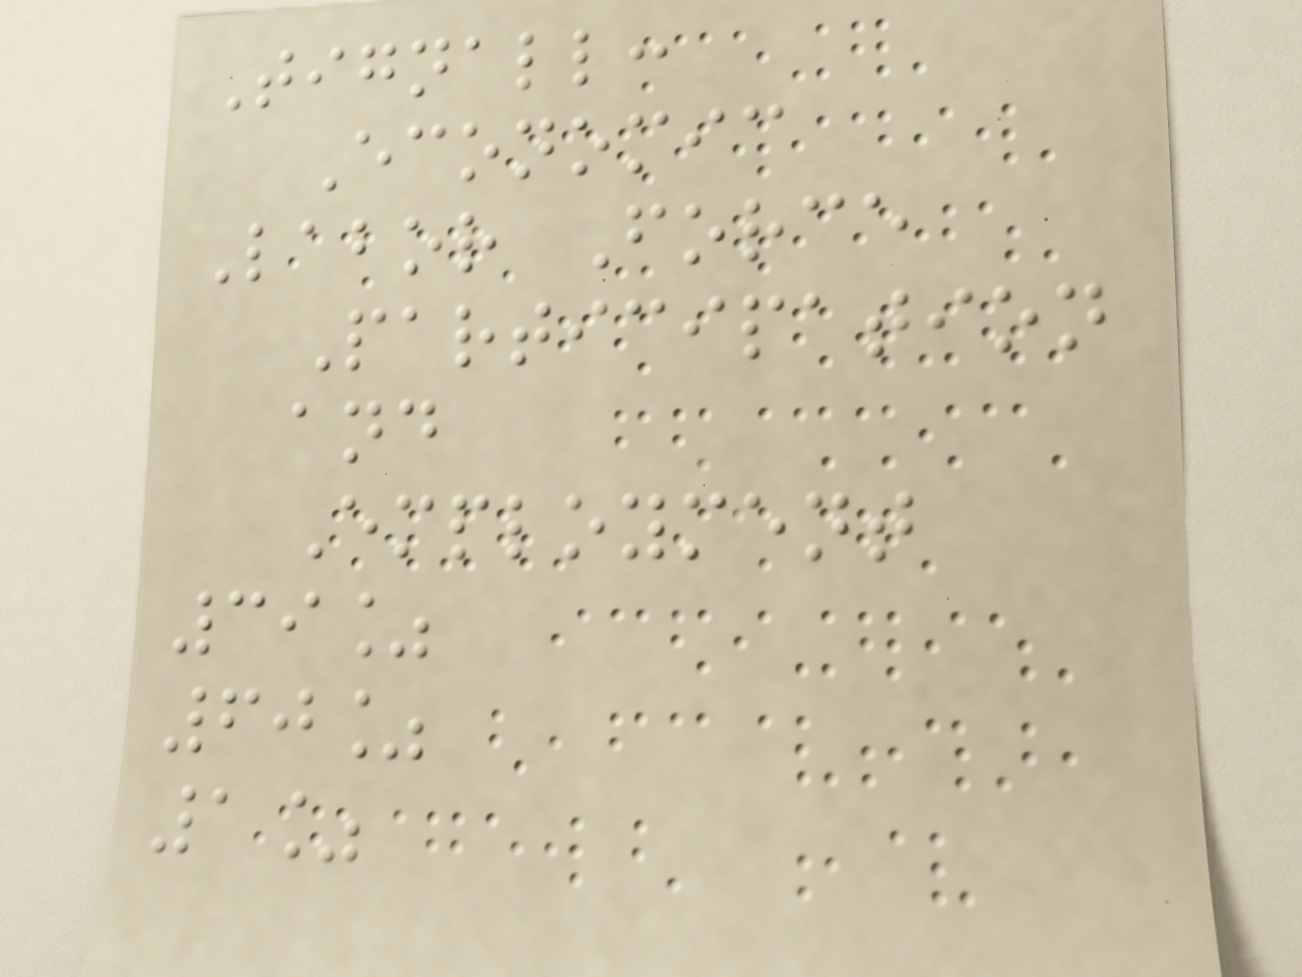Tignall:
Economic
Labor Force
Participation
and
Employment
39%
60%
1%
